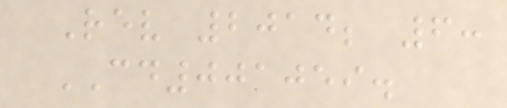Rev 2014; 6:
CD001059.
